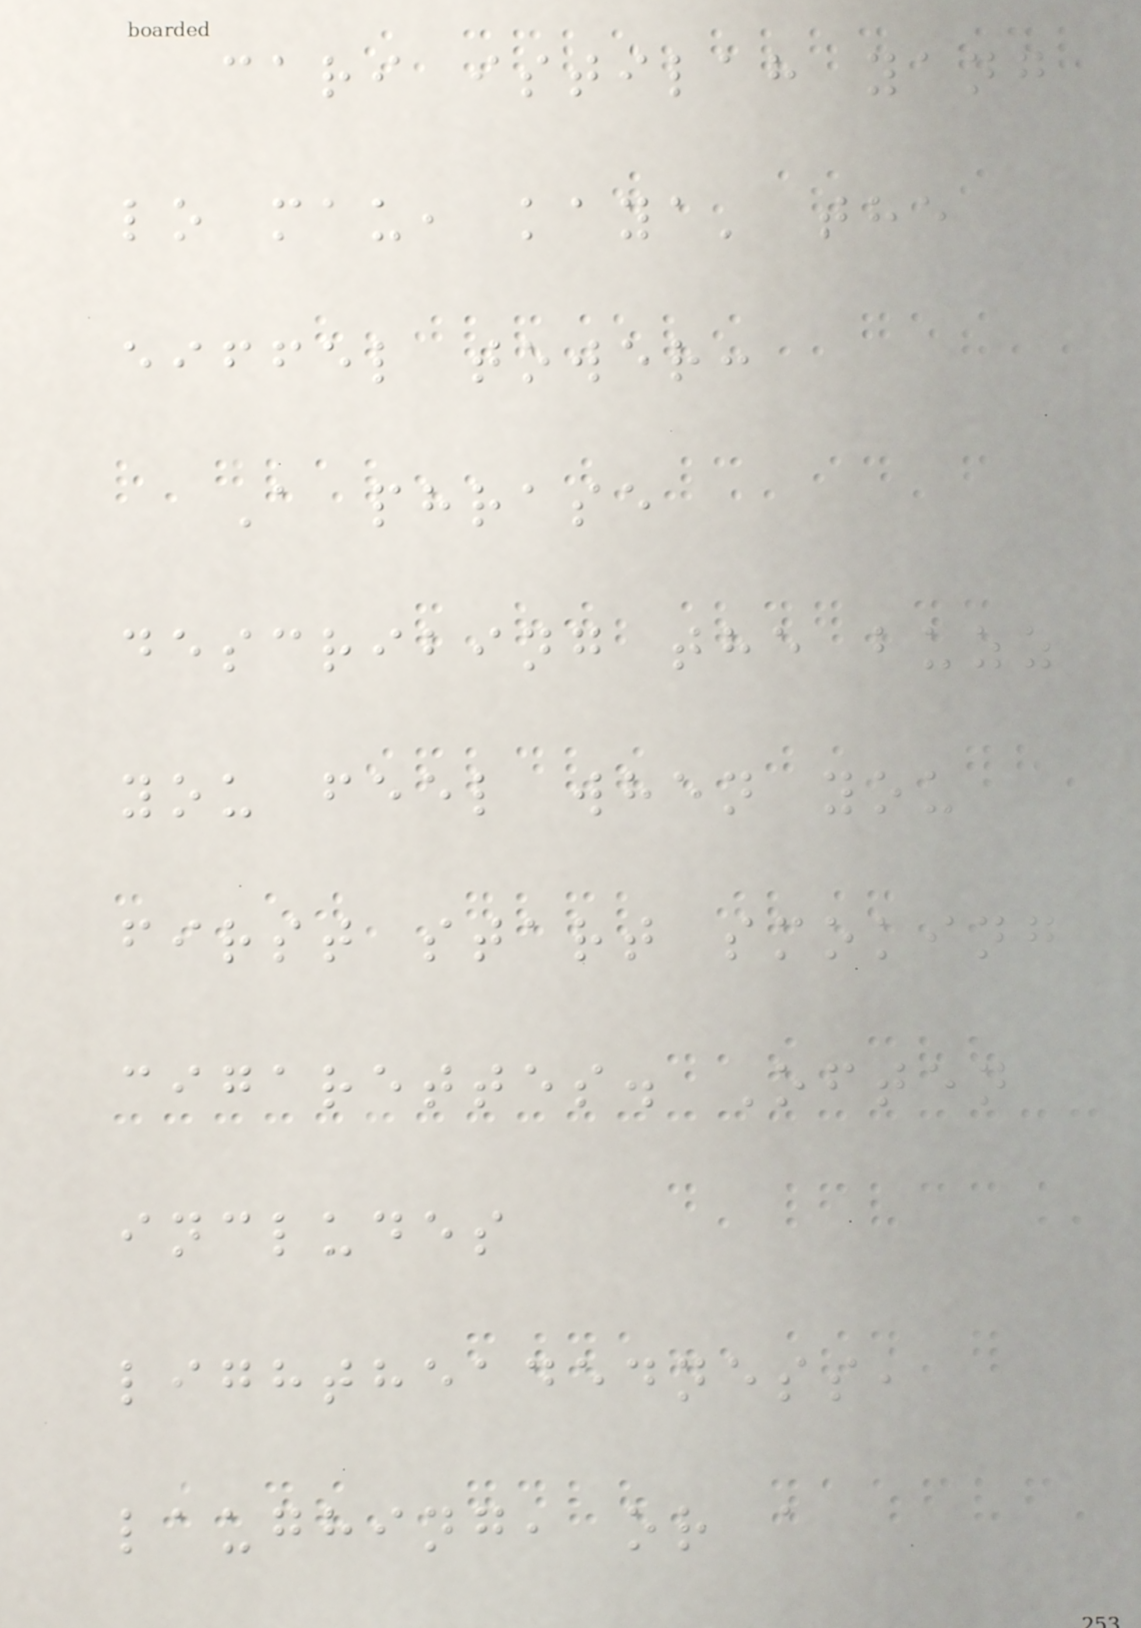cari istilah yang
lo mau, kaya' the
eiffel tower:
A phrase
describing the buzz
you feel when you
first start smoking
cigarettes. Often
includes
lightheadedness,
laughing, or a
